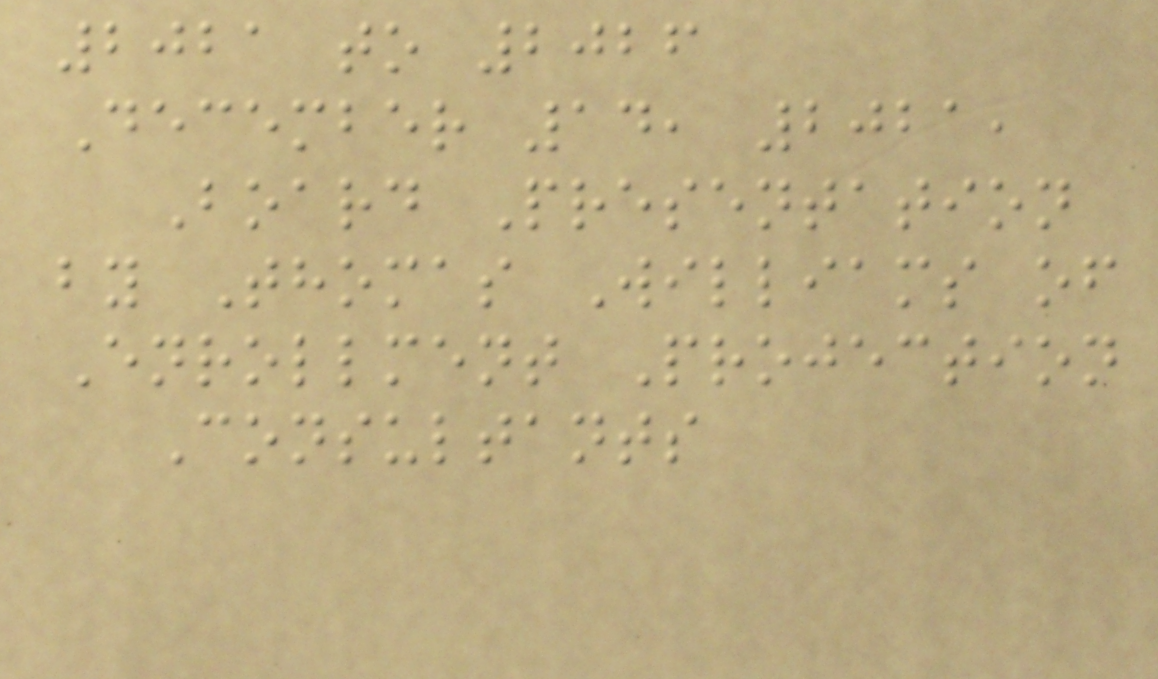2021 to 2026
December 14, 2021,
Board Presentation
by Thomas Williams of
Enrollment Projection
Consultants
